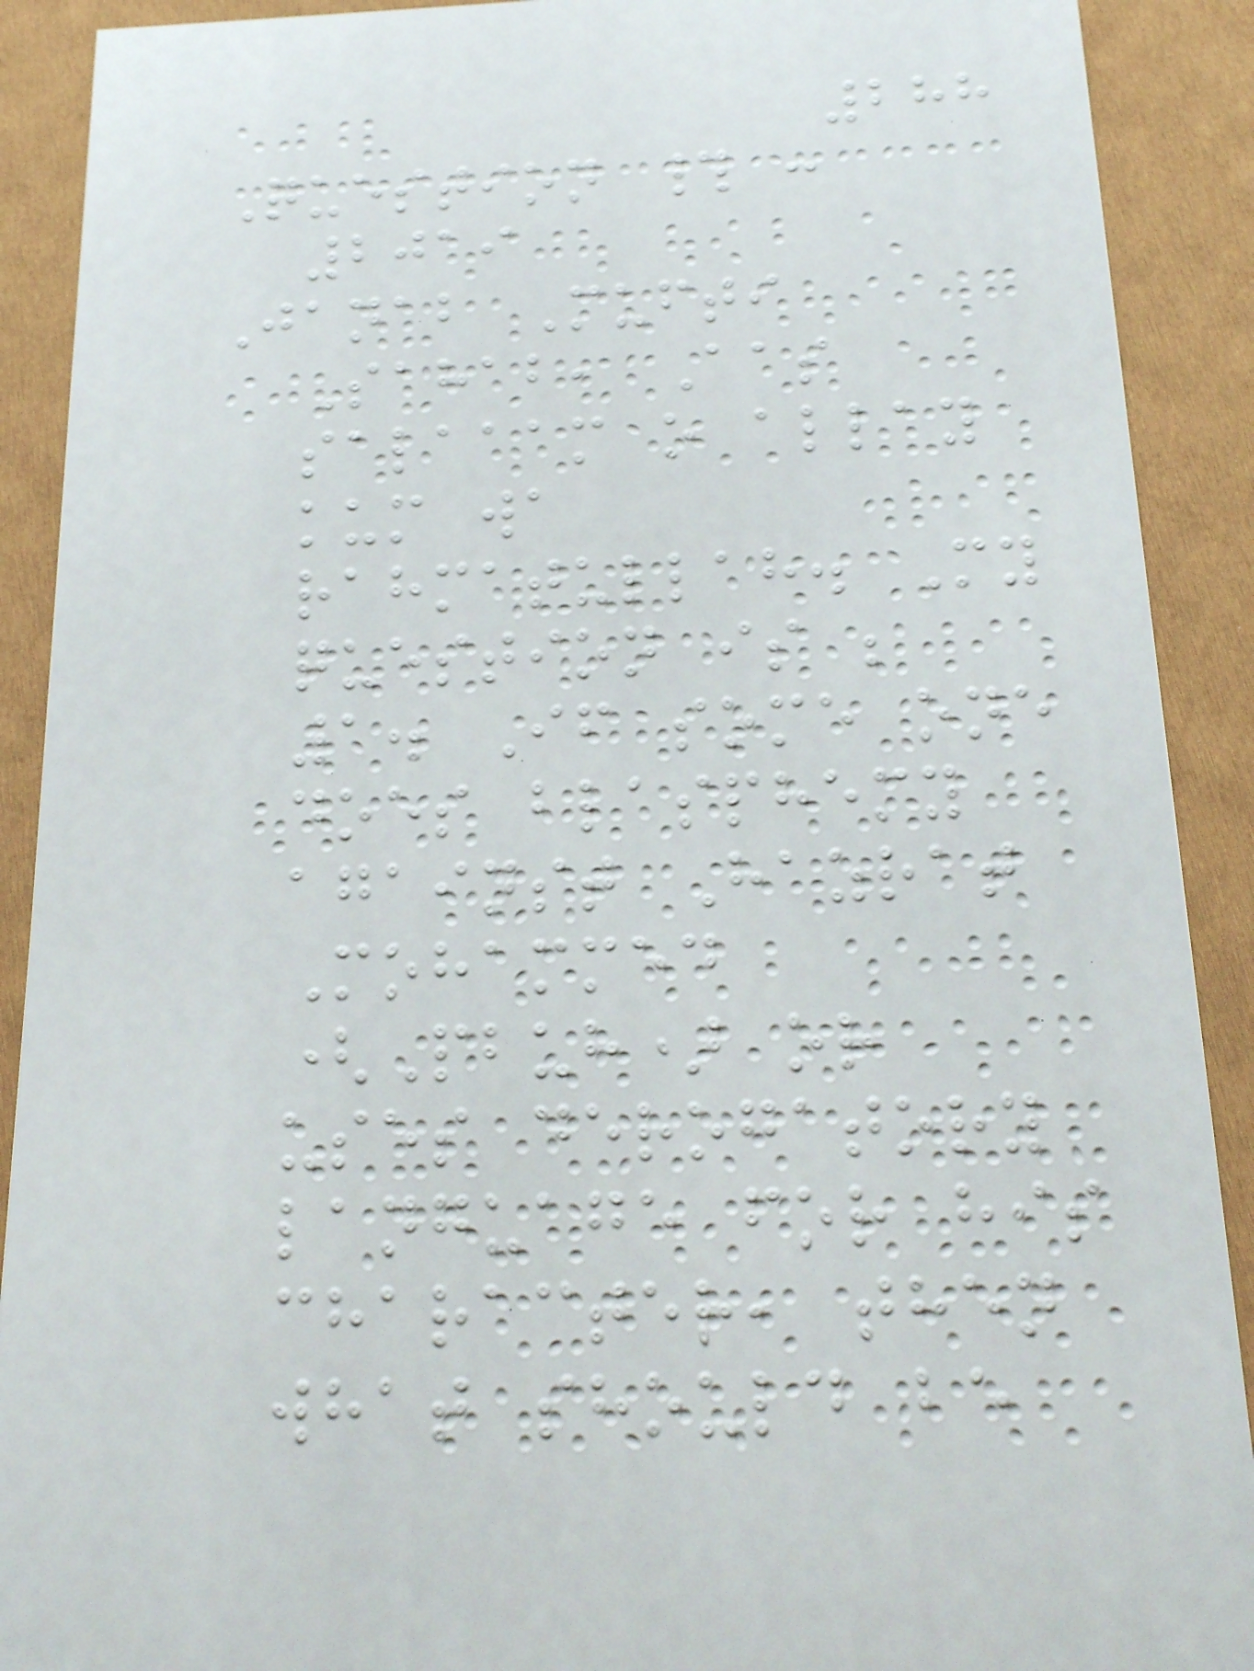288
Question # :
2019
Janab Mufti
Sahab, Aas
salaaam o allay
kum wa
rahmatullah. My
question is ;
1. If some one
does blasphemy
against Hazrat
Mohammed
(Pbuh) or
uses derogatory
language for his
character, then
what should be
